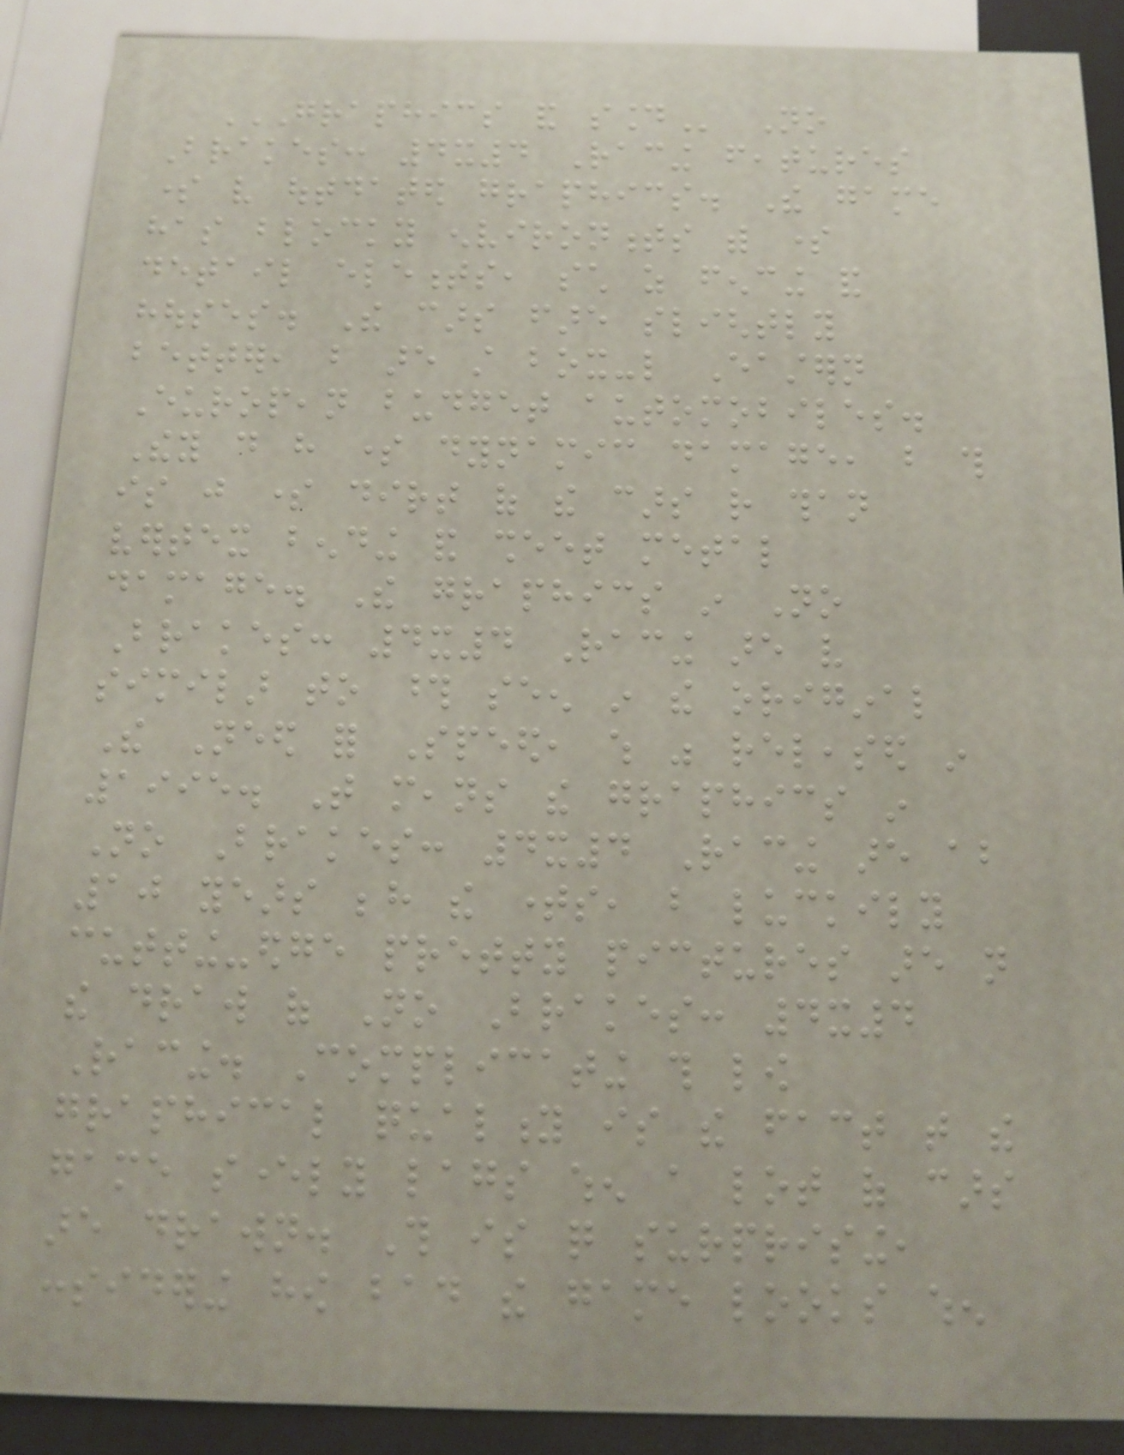GRAPHICS AND SOUND No
Brakes: 4x4 Racing features
some very outdated graphics. The game
has blocky environments with some
detail elements, such as fencing and
houses. The cars fare slightly
better, but are still box-like Eastern
European budget automobiles.
They do have some dynamic damage, but this
is just some dirt of the cars rather than
vertex bending and sheet metal
damage. The graphics in No
Brakes: 4x4 Racing are very
similar to those seen in the original
The Need for Speed, which was released in
1995. That means the graphics in
No Brakes: 4x4 Racing are about
10 years behind the times, but luckily
cutting-edge pretty pictures are not
the draw of No Brakes: 4x4
Racing. Complicating this low
graphical quality is the fact that the
game severly lags when a lot of cars
are drawn. This is quite surprising,
considering how bad the game looks when
